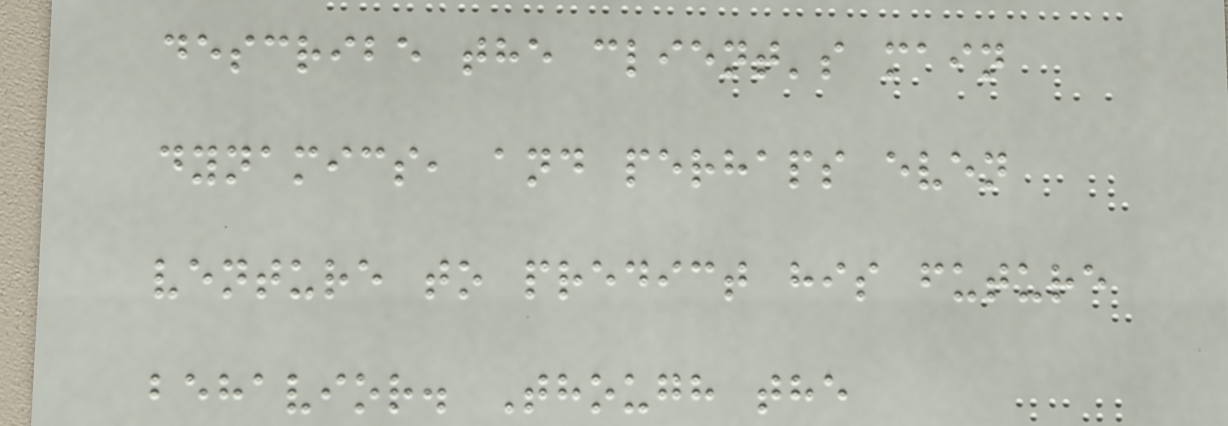describe the client's main
dynamics, and perhaps even
venture to predict his future
behavior. Though the
